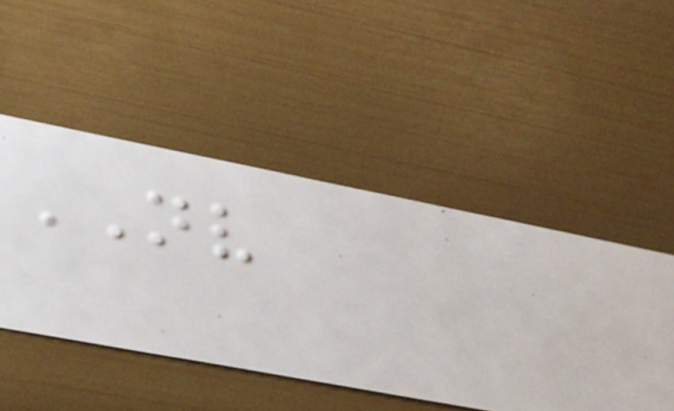NV
